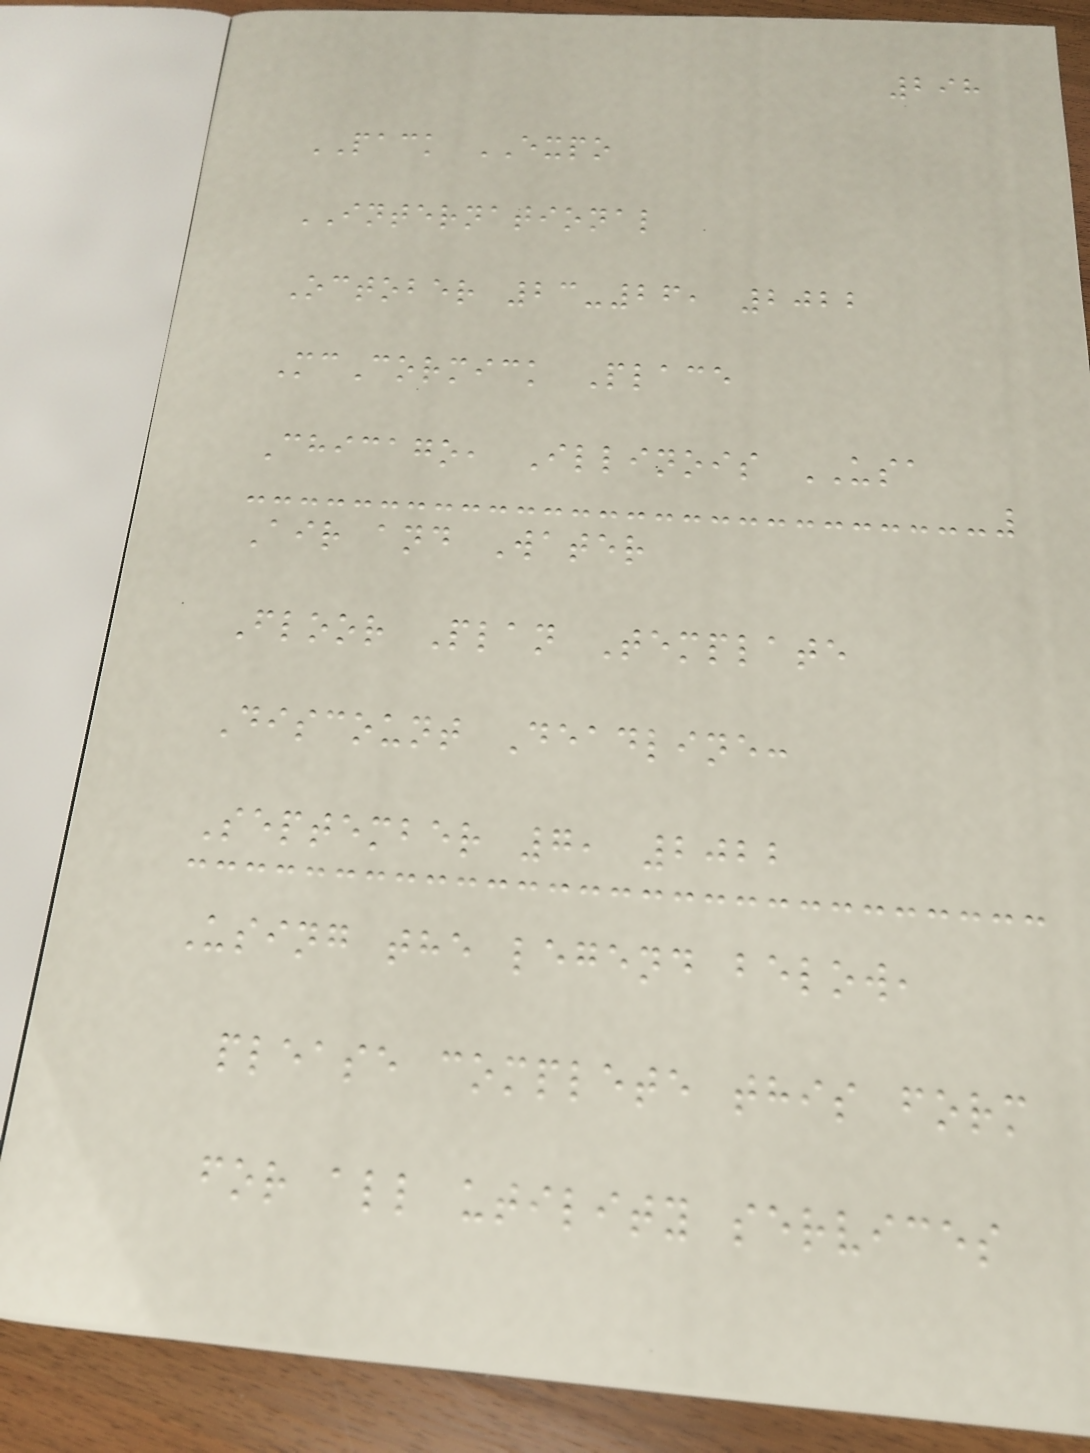298
PACK EXPO
INTERNATIONAL
October 23-26, 2022
McCormick Place
Chicago, Illinois USA
Air and Water
Floor Plan Template
Discount Deadline:
September 7, 2022
Using the legend below,
please complete this form
for all utility services
